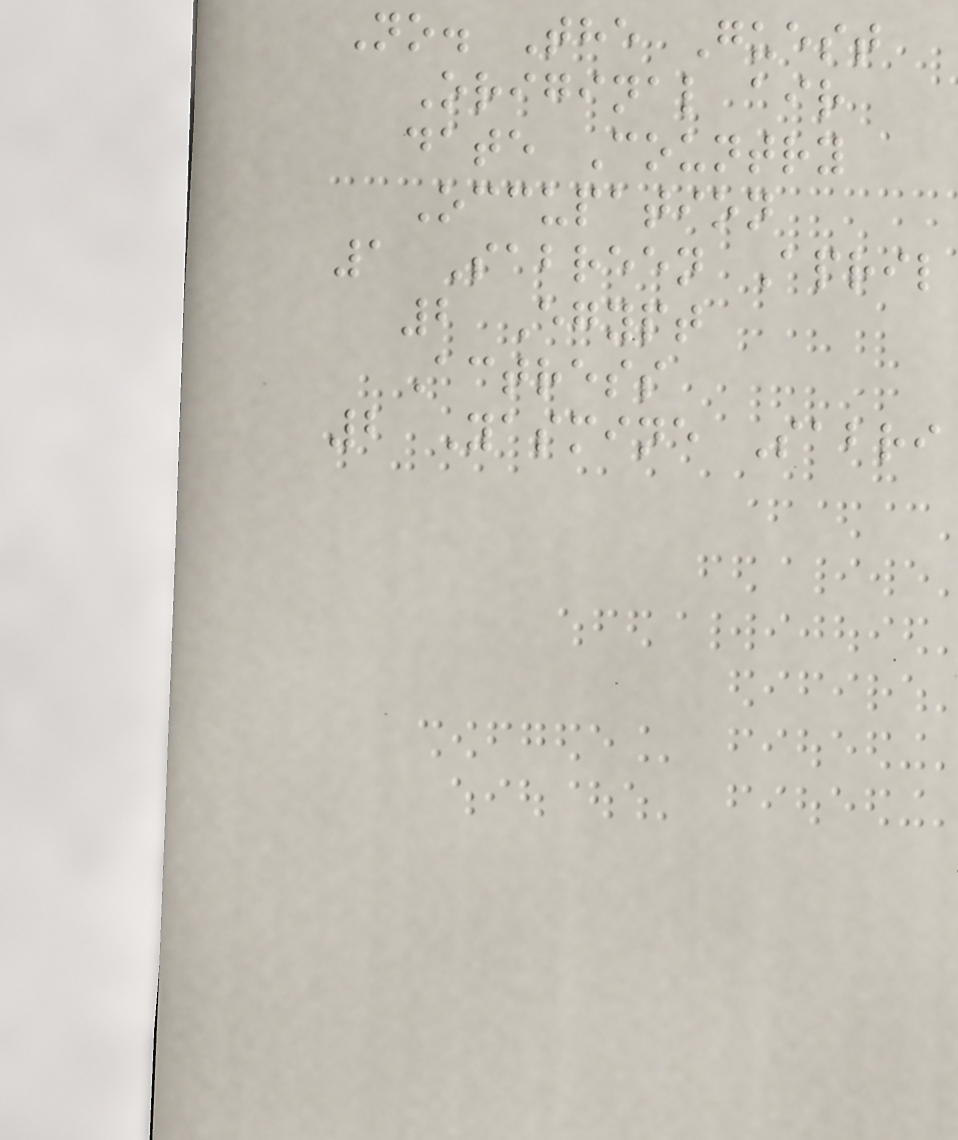No. The Guest
Original air
date Country
Occupation
1 Sabreen April
2 Egypt
Actress
2 Yasmine Sabri
